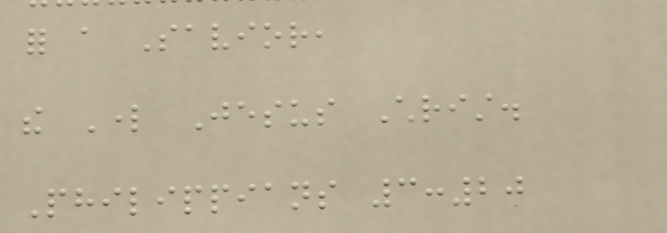for a Savior,
the Lord Jesus Christ.
Philippians 3:20
